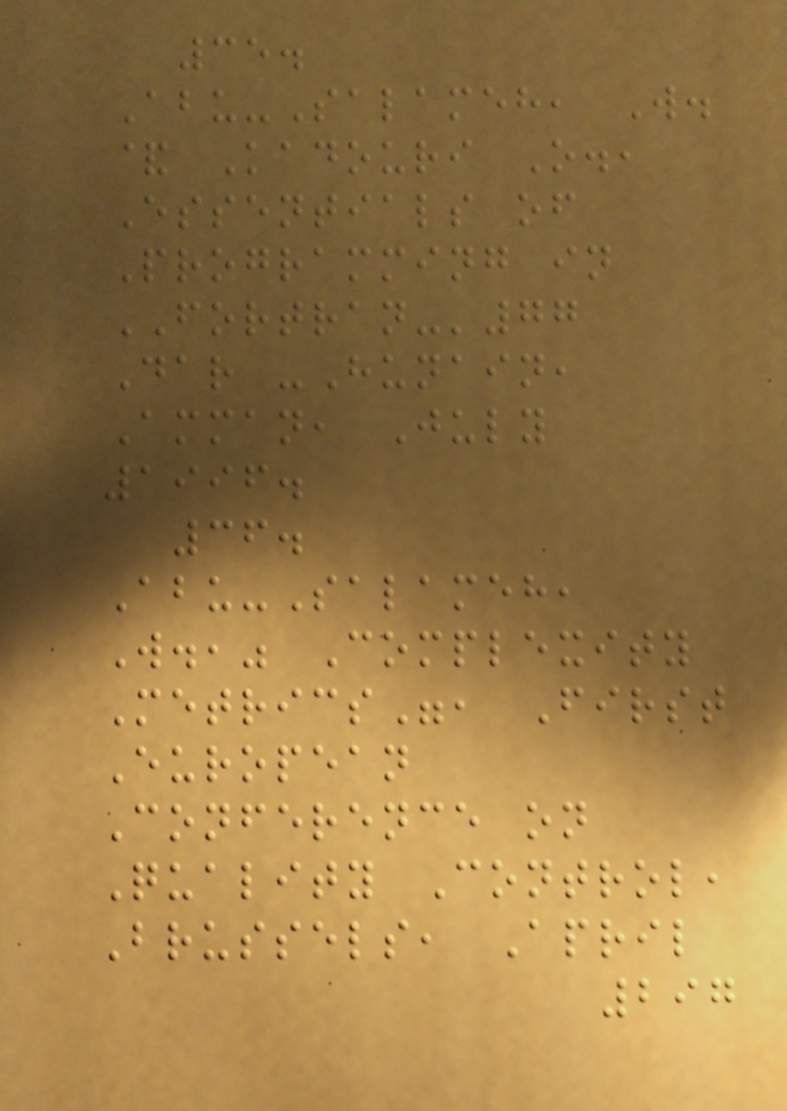35.
Abu-Salameh, W.
& Kadouri O.,
Essentials of
Programming in
FORTRAN-'77
Dar -Hunain,
Amman, July
1996.
36.
Abu-Salameh,
W.," Complexity
Metrics", First
European
Conference on
Quality Control,
Brussels, April
297
